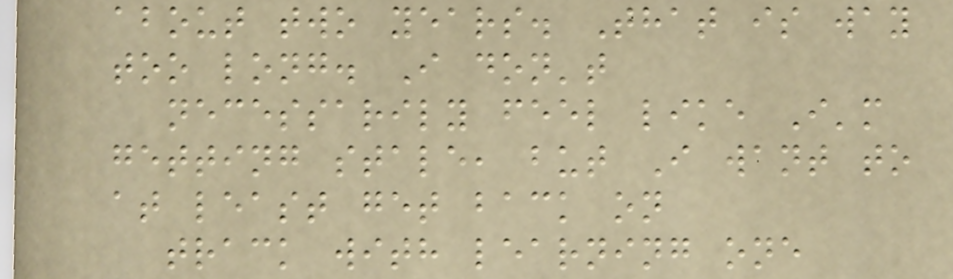about two years. That is way
too long. I don't
necessarily feel like I'm
getting stale, but I want to
at least get back on
track with learning one
